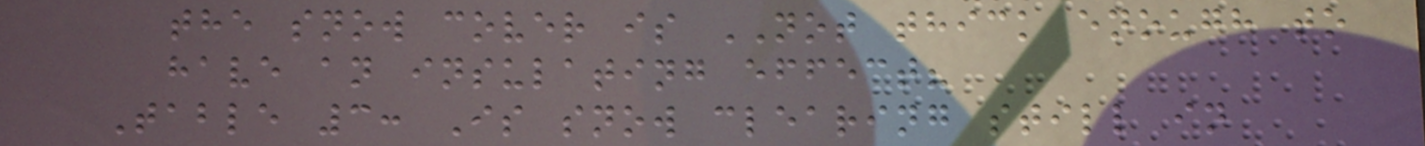the snow cover is NOT thick enough to
have an insulating effect?
Table 3: Is snow clearing still in
